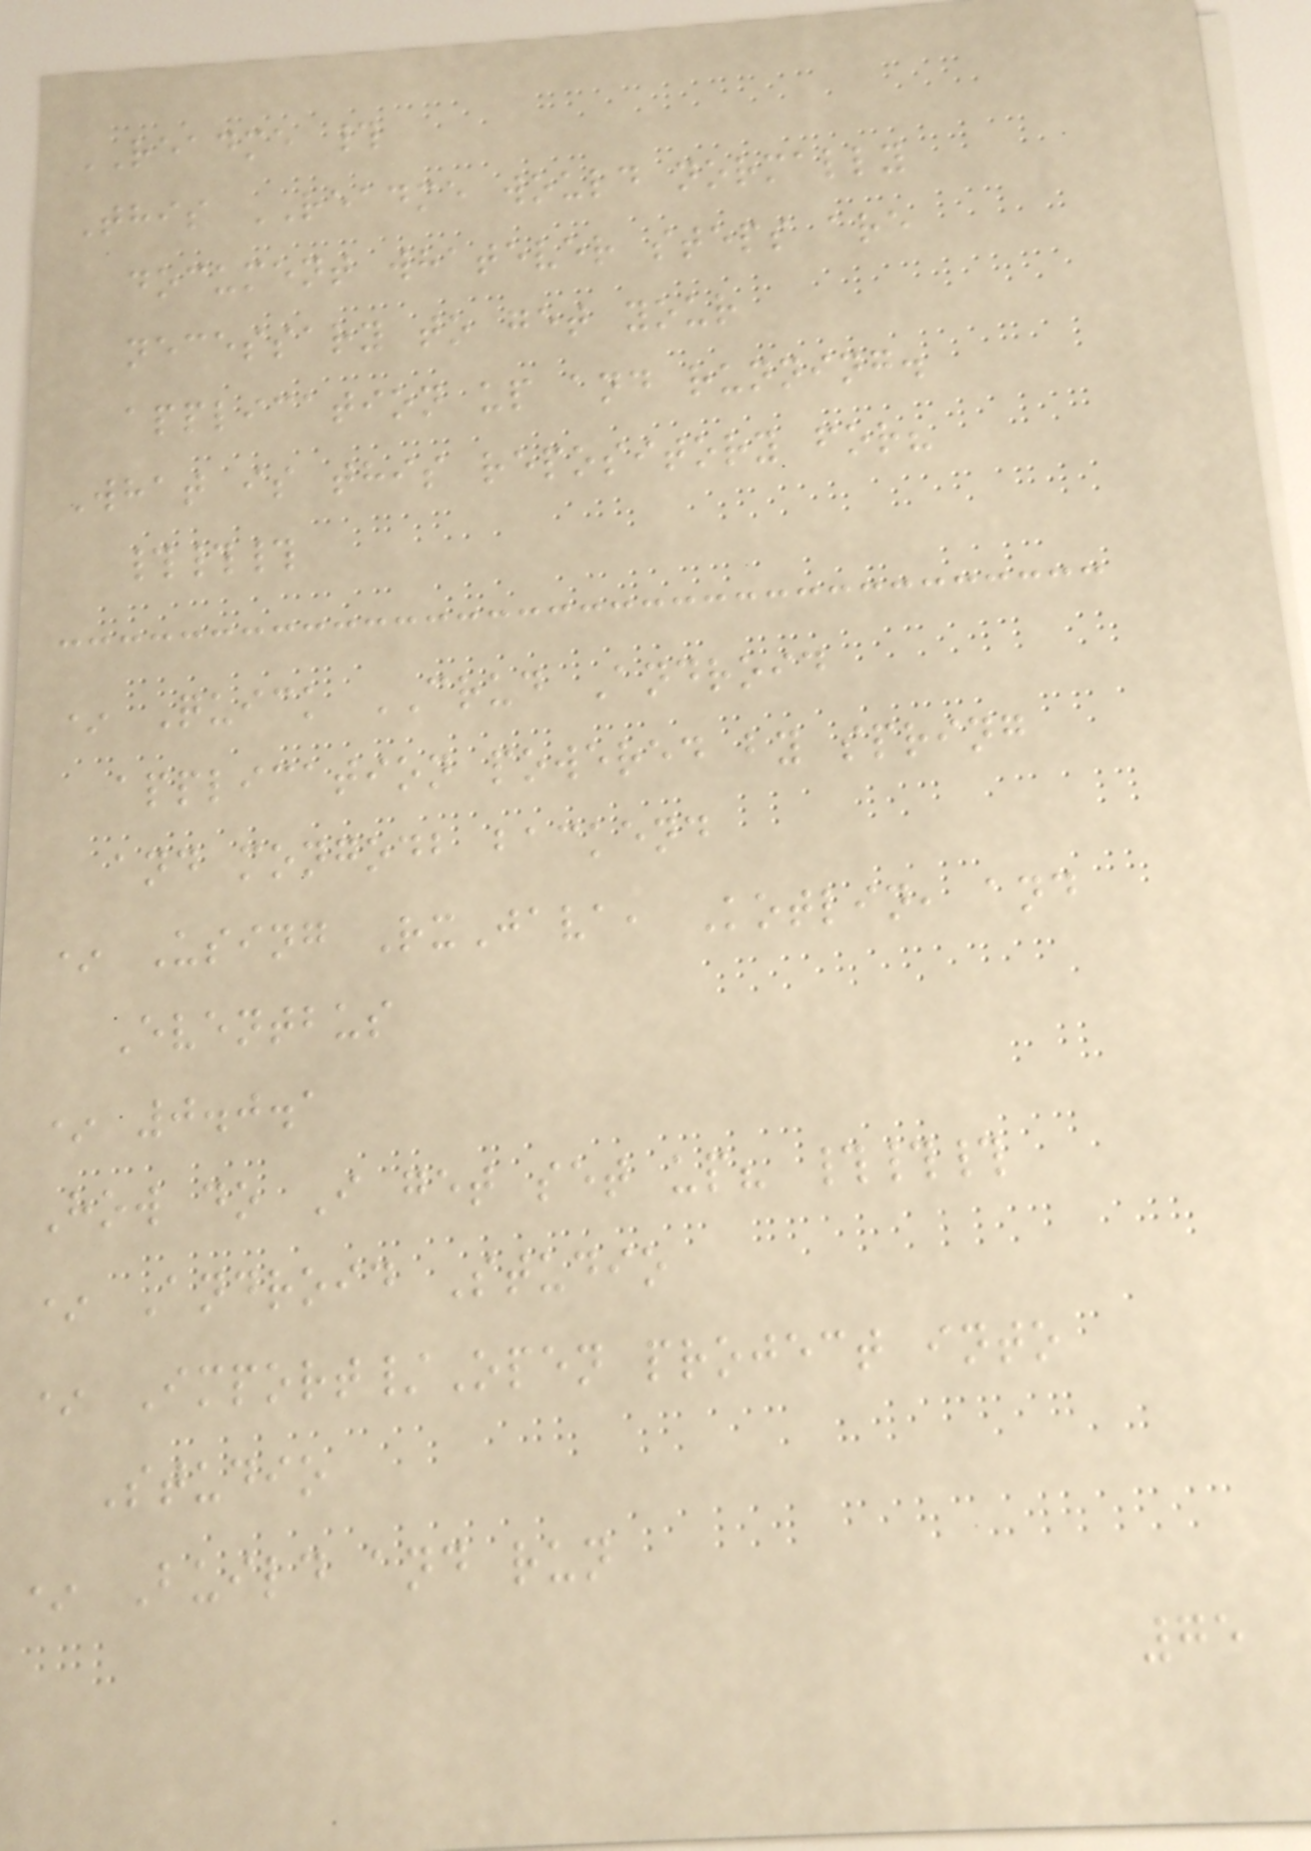README #
This README would normally
document whatever steps are
necessary to get your
application up and running.
What is this repository for?
###
* Quick CRUD Android
application powered by spring
and mongodb backend
* Using RxJava, Kotlin, and
Eventbus
* 0.0.1
How do I get set up? ###
* Android Studio
* Import/Open project into
Studio
* Build and run
75
